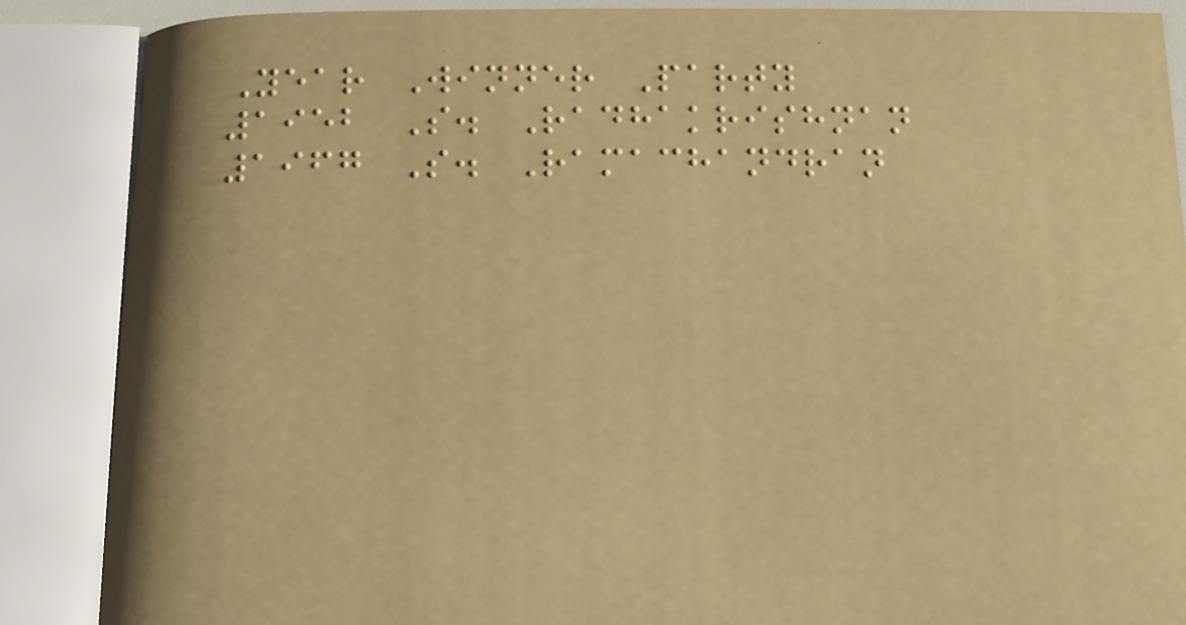Year Winner Party
1952 S. Radhakrishnan
1967 S. Ramachandran
